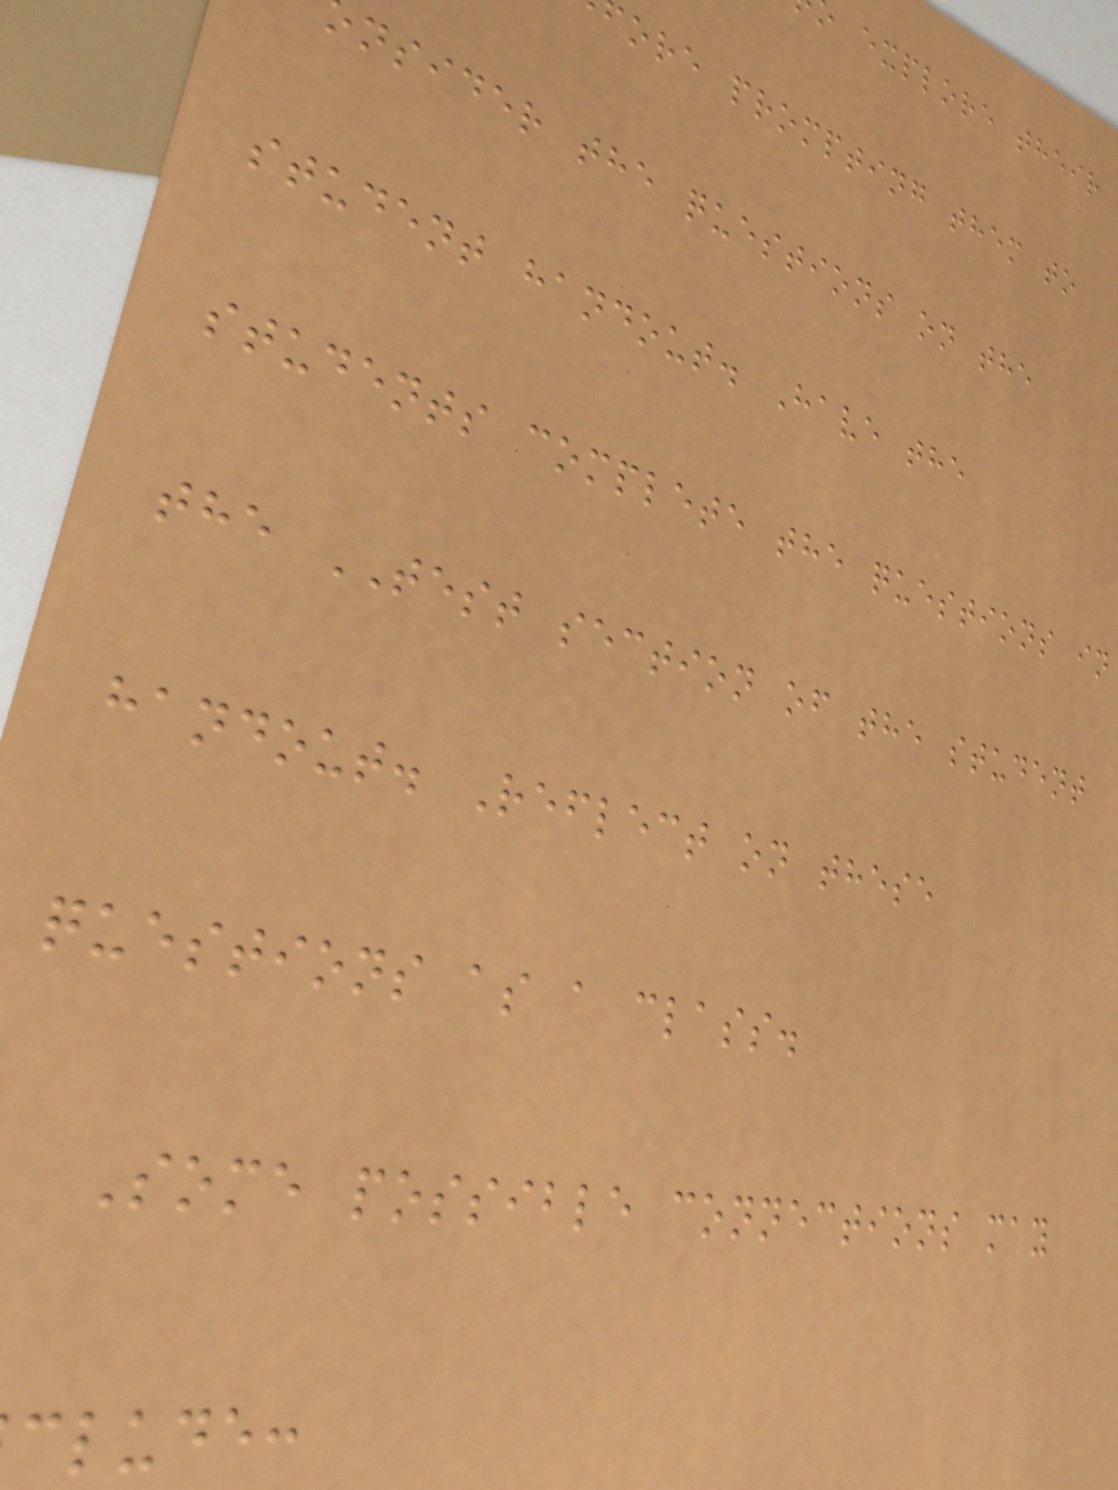explore their
ore prompting them to
nsider the questions on the
student handout. Have the
students complete the questions in
the TEST section of the student
handout. Reflect on these
questions as a class.
Some possible connections may
clude:
